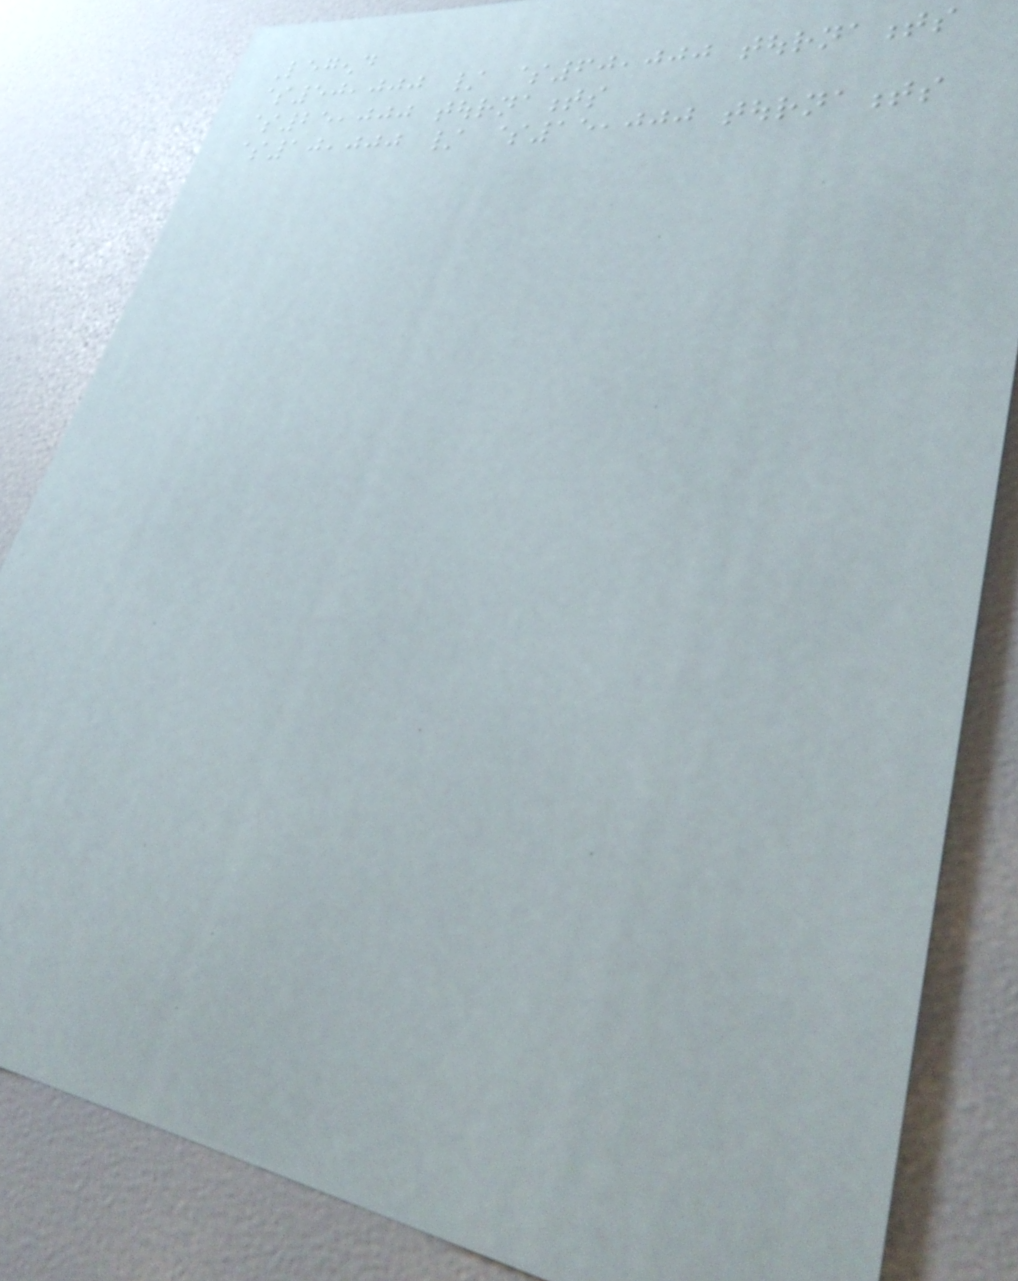Legend
$50,000 / $60,000 tournaments
$25,000 tournaments
$10,000 / $15,000 tournaments
